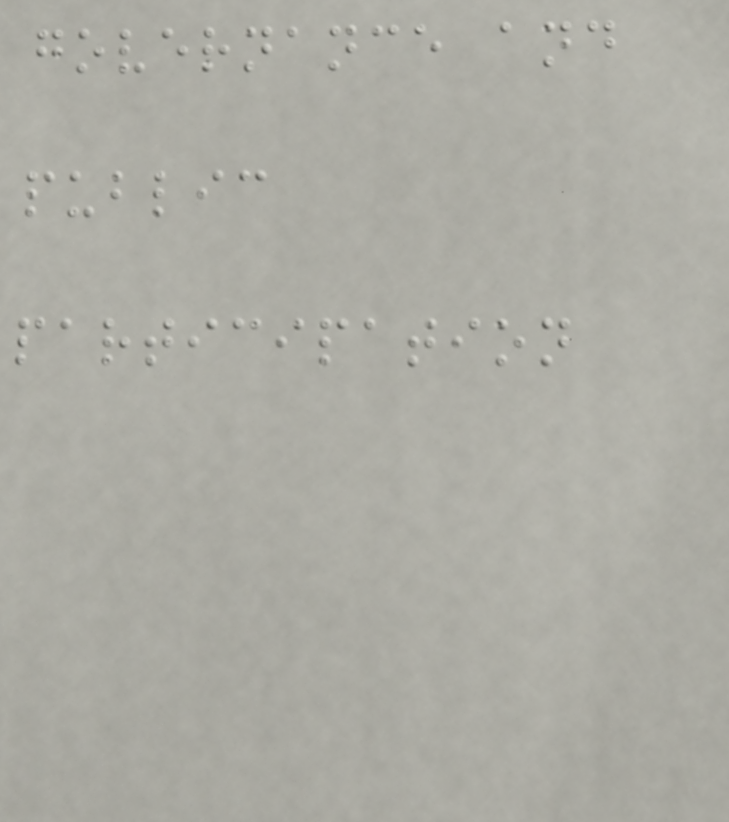governance and
public
participation
